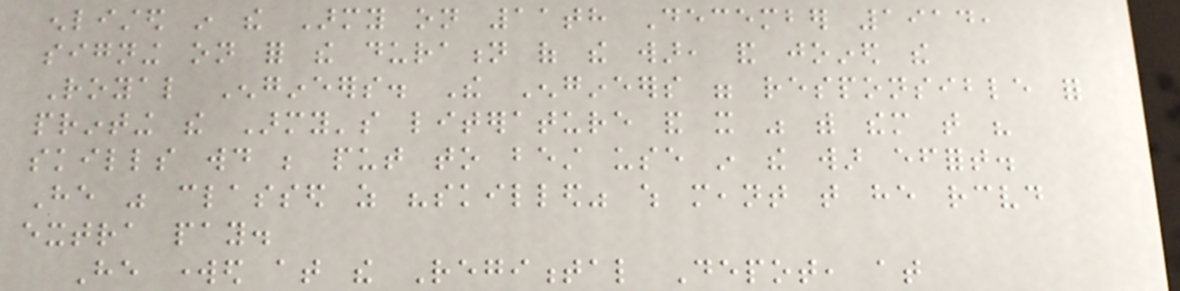enlisted in the Army on 11th December 1914,
signing on for the duration of the war, and joined the
Royal Engineers. The Engineers were responsible for
printing the Army's literature and it was with them that his
skills would be put to best use in the war effort.
He was classed as "skilled" which meant that he received
extra pay.
He worked at the Regimental Depot, at
